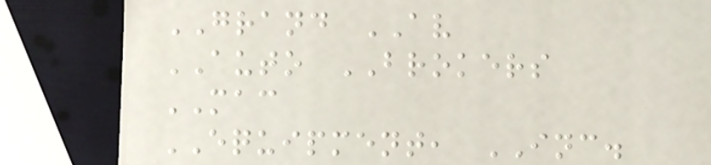GRAND AV
AUTO BROKERS
MAC
EQUIPMENT, INC.
